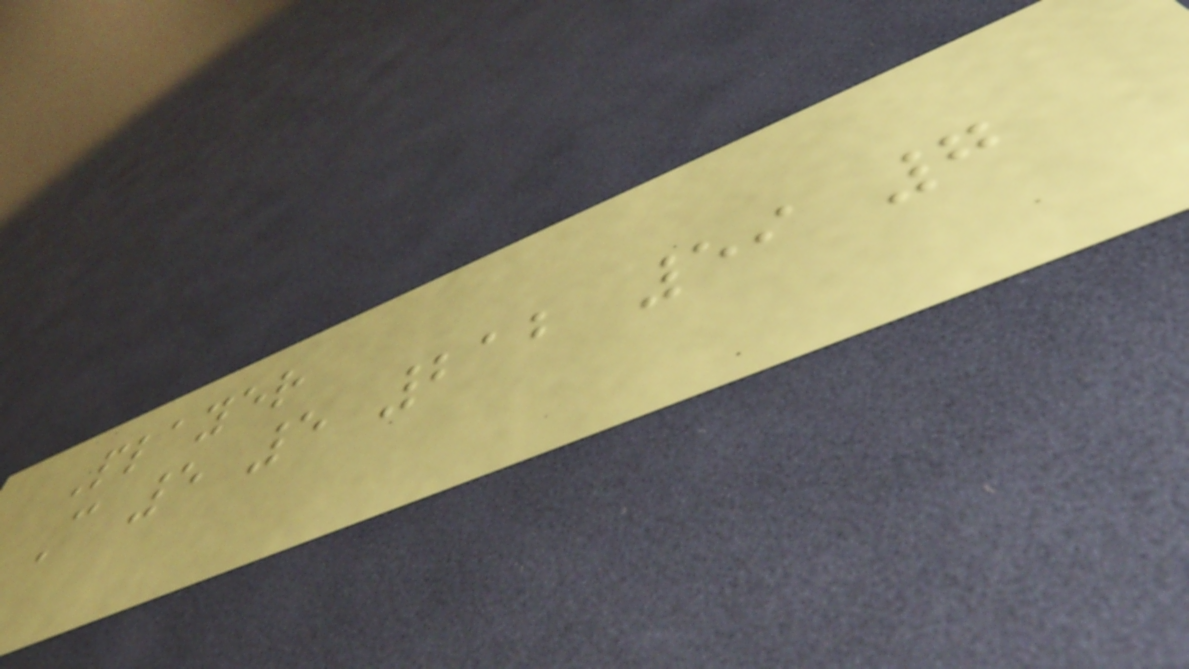Player
C 5 5 212 59 7
